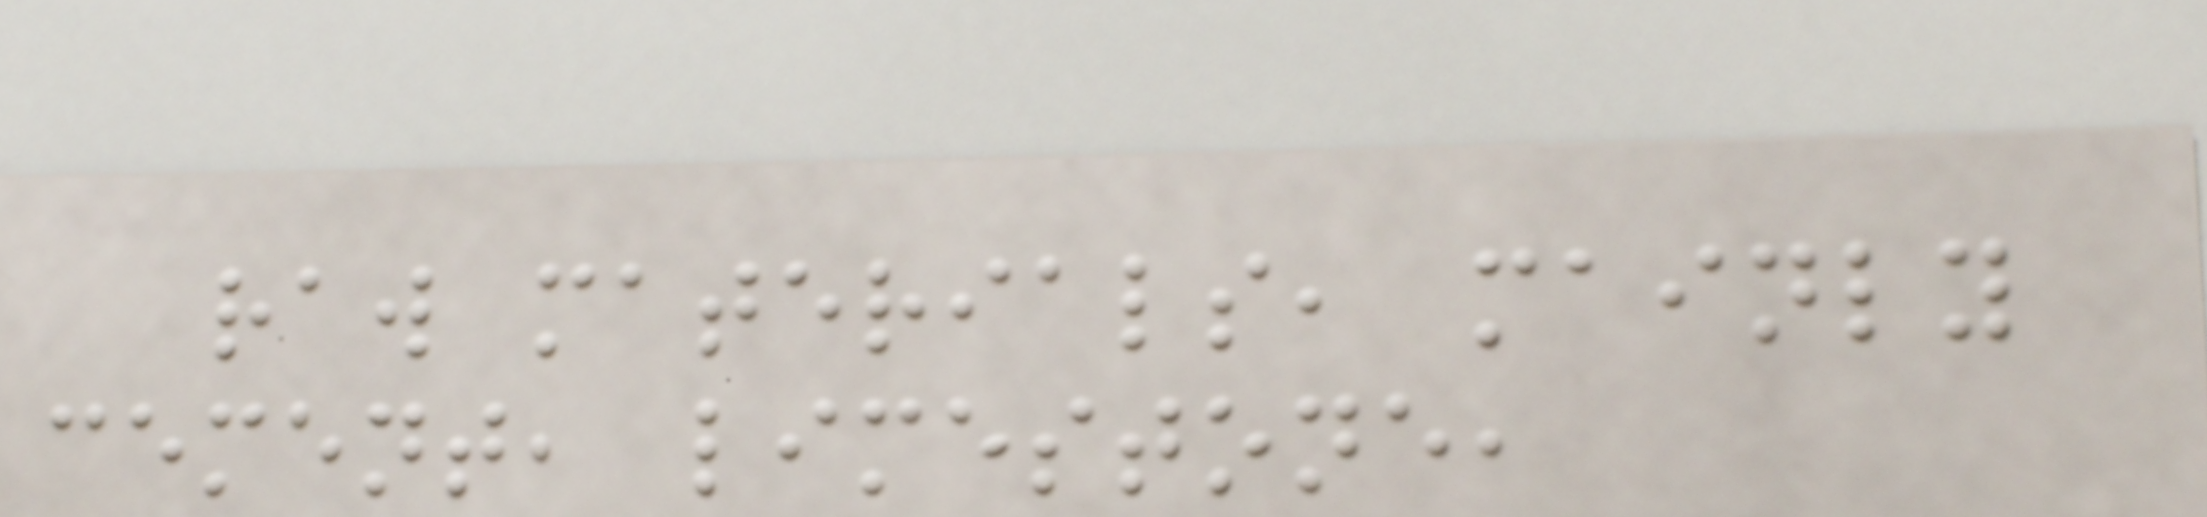raw materials, mainly
cement, limestone,
